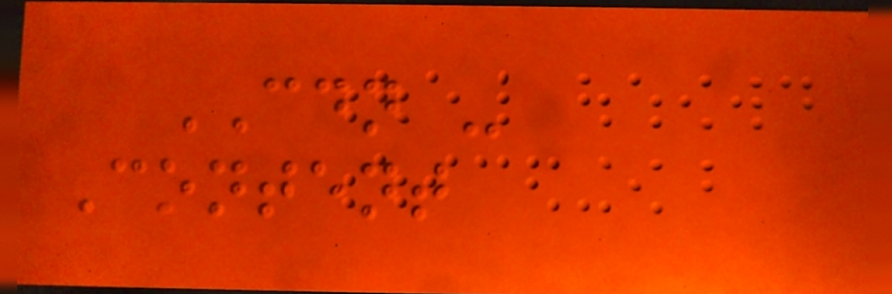CDN -
Content
